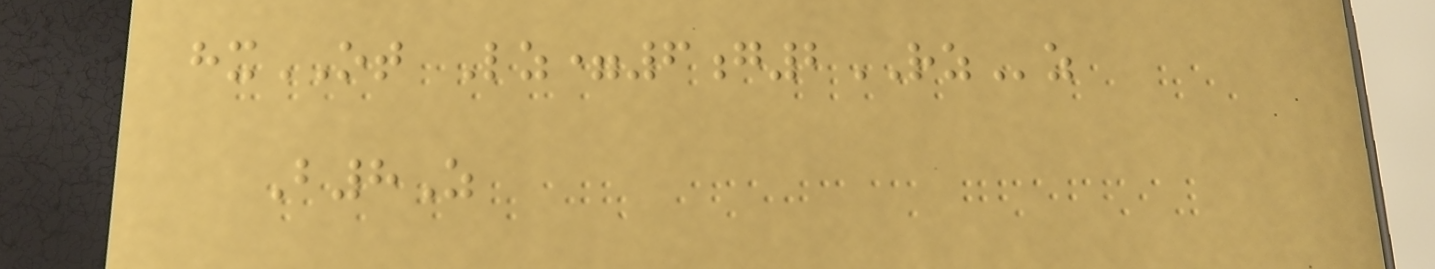hxOT Lz=6g2RZz
B8Z
